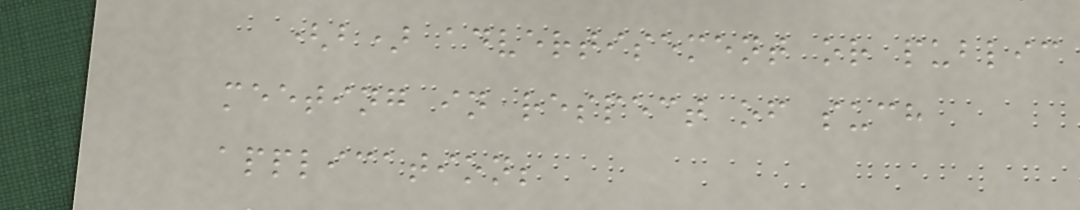(b) advertisement or public
meeting in respect of such
application;
